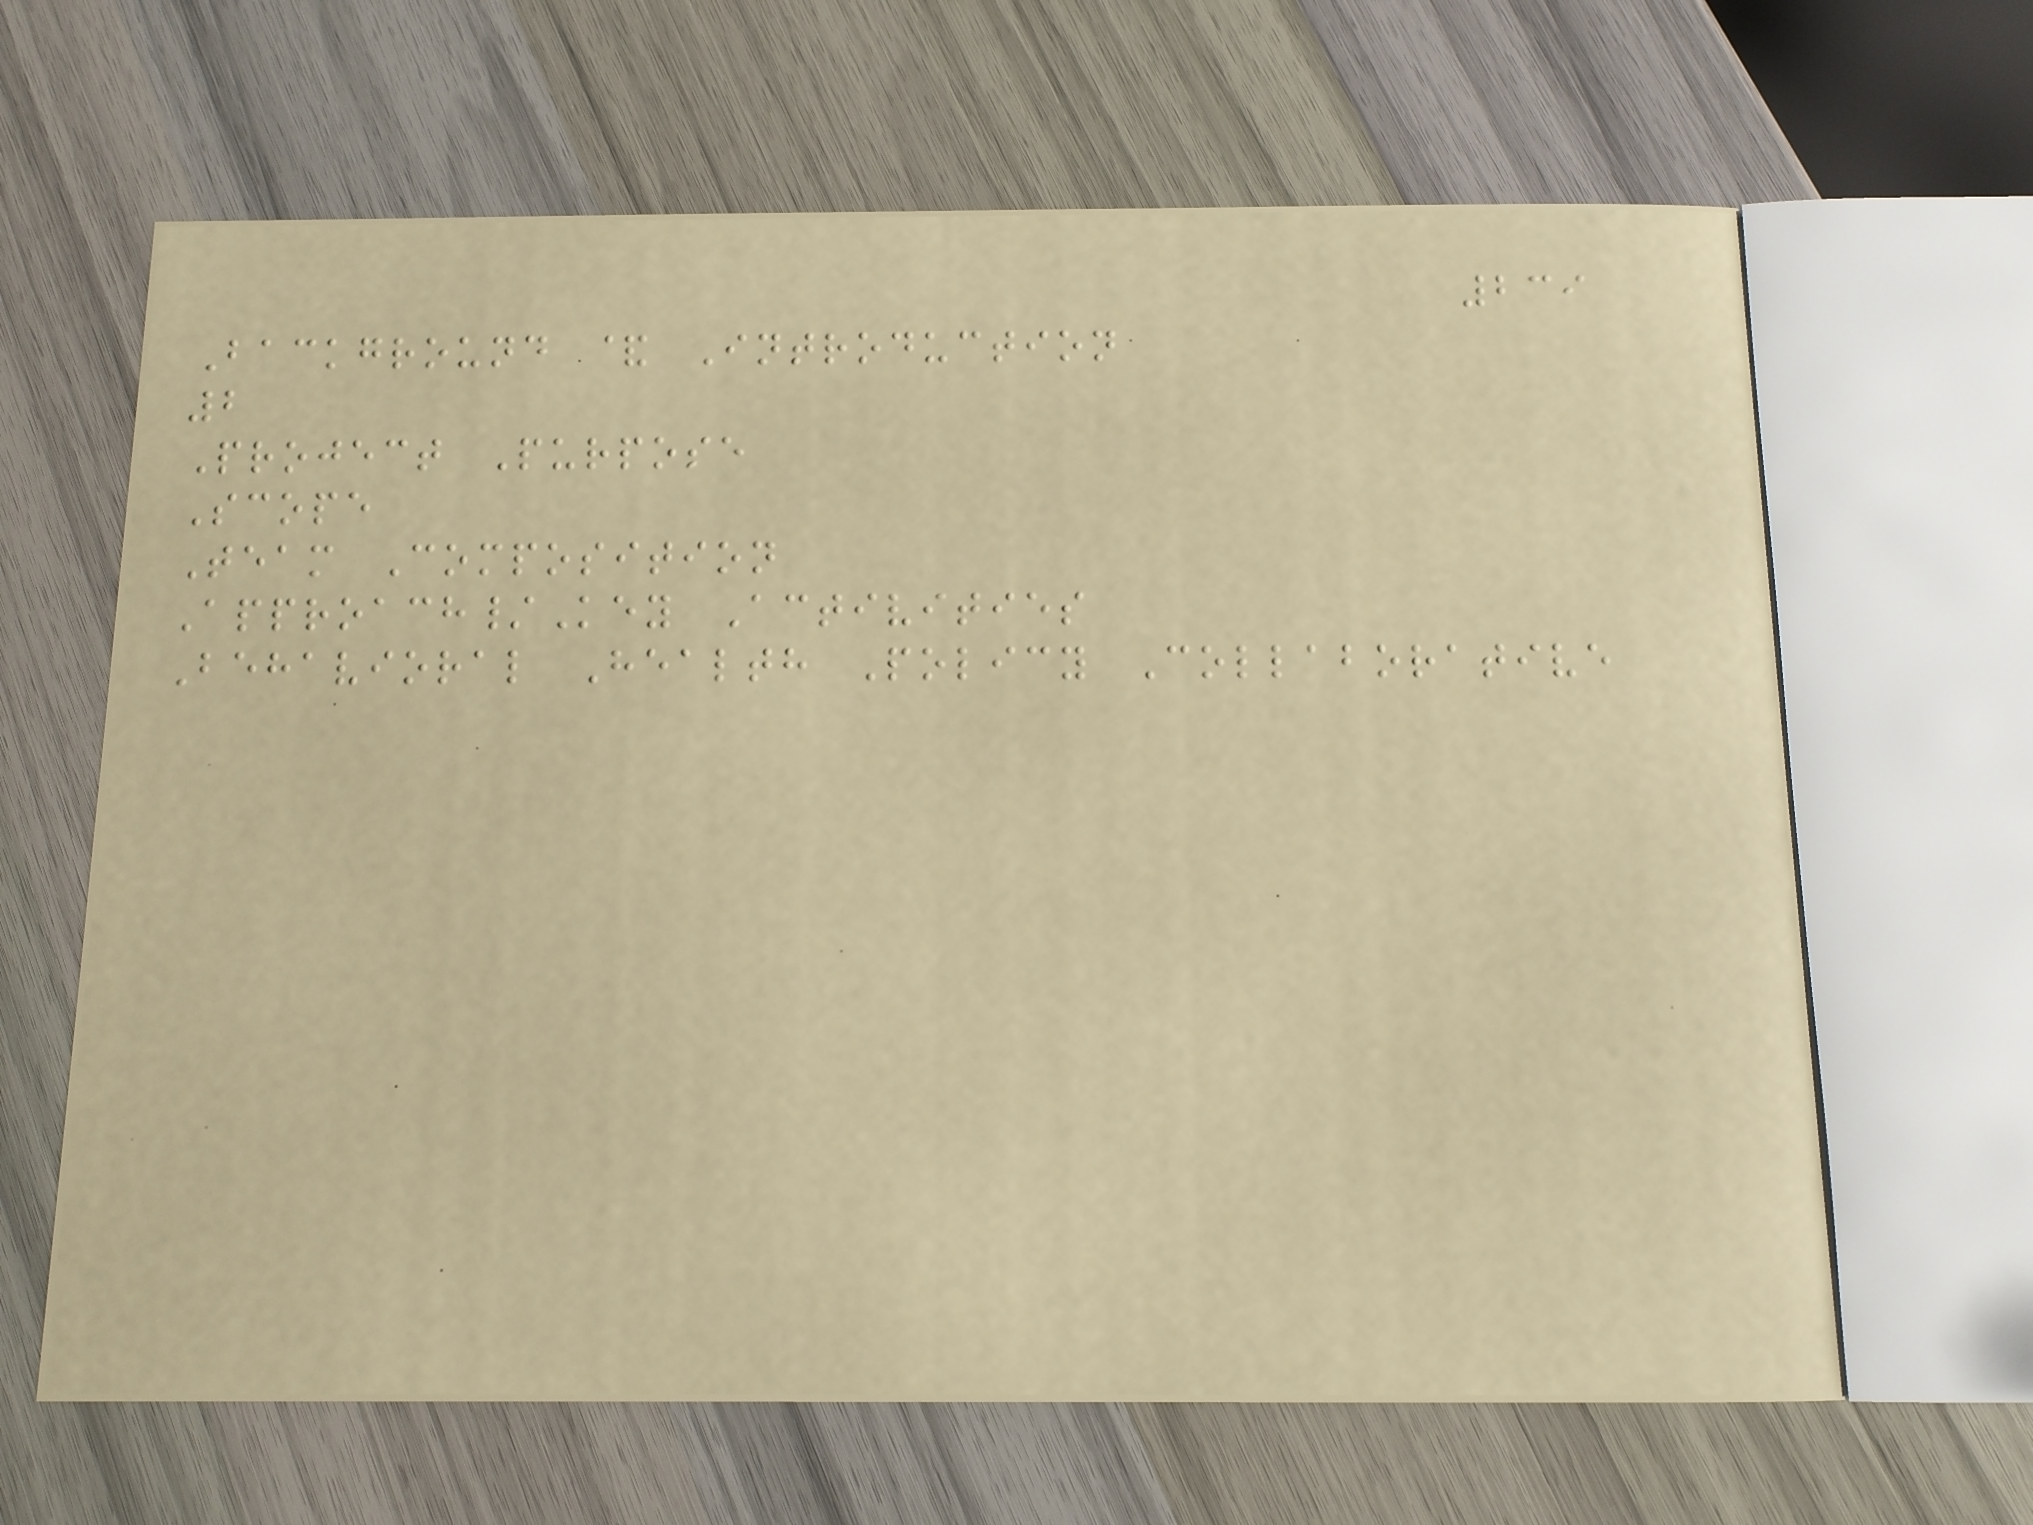239
Background & Introduction
2
Project Purpose
Scope
Team Composition
Approach/Key Activities
Behavioral Health Policy Collaborative
